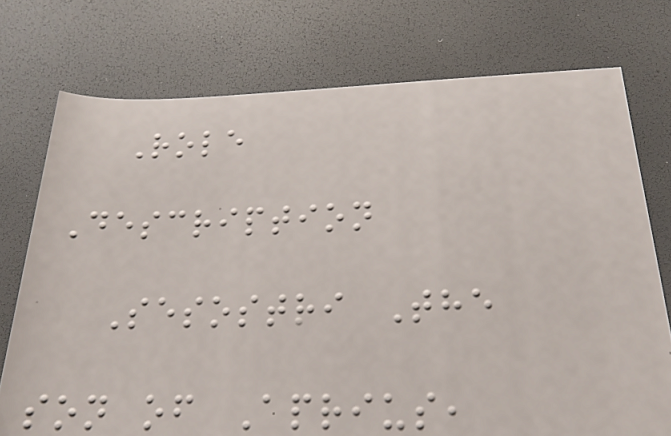Role
Description
Sesostri The
son of Aprius,
